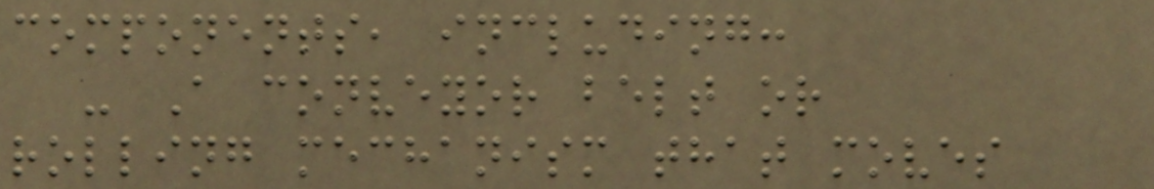components, including:
- A conveyor belt or
rolling mechanism that moves
